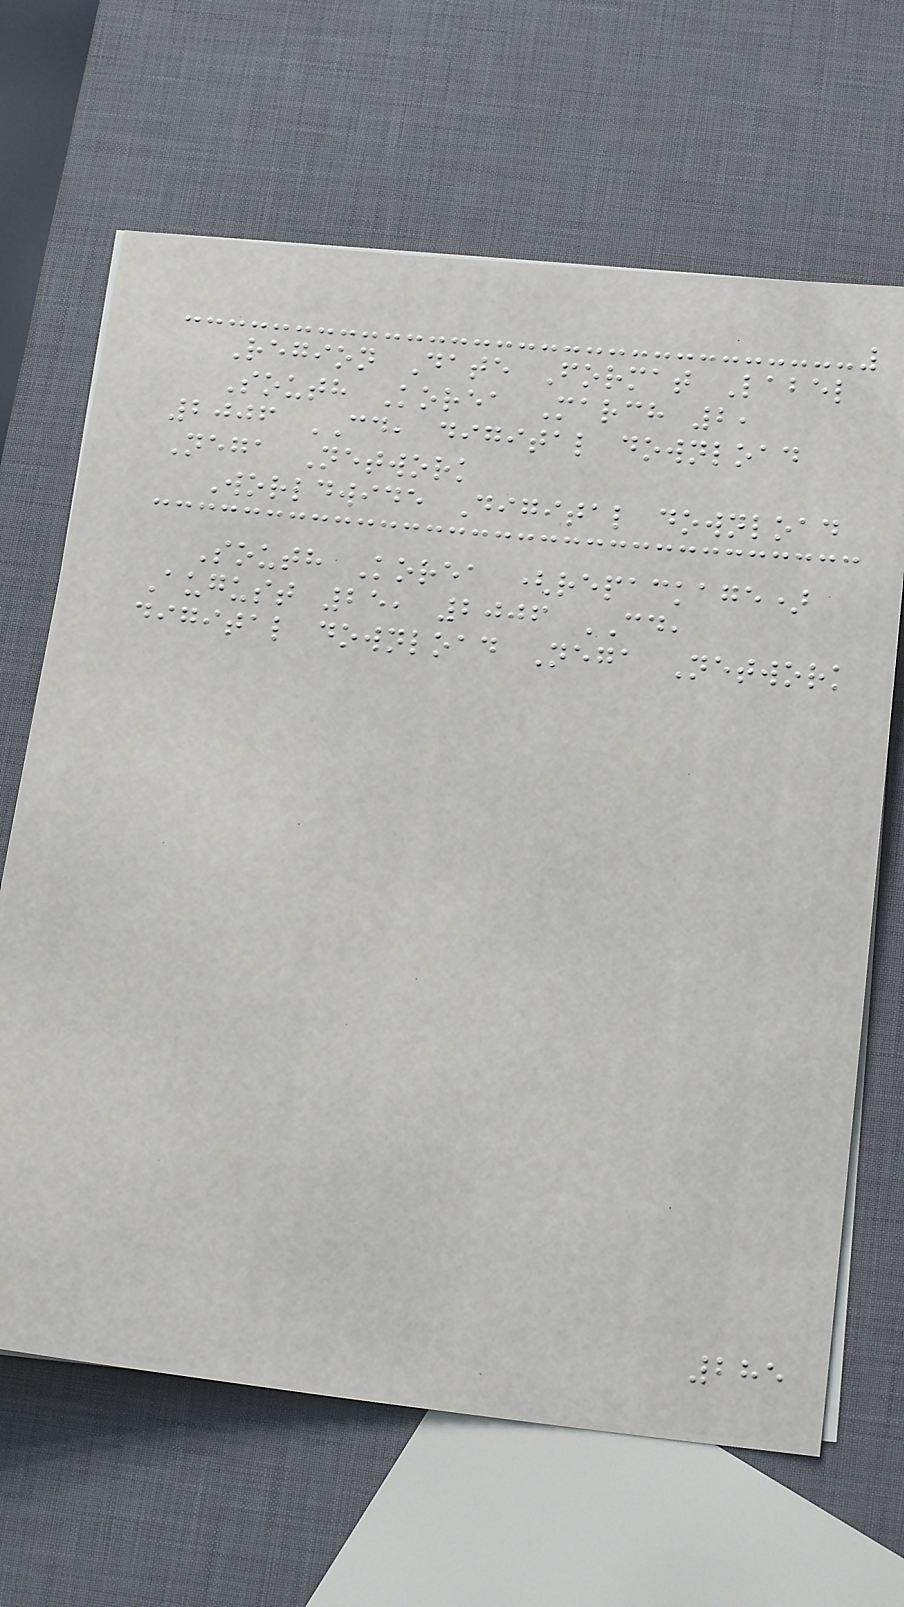Region Date Format Label
South Korea March 2,
2006 CD, digital download
Nega Network
Worldwide Digital download
South Korea (repackage)
August 25, 2006 CD,
digital download Nega Network
285
